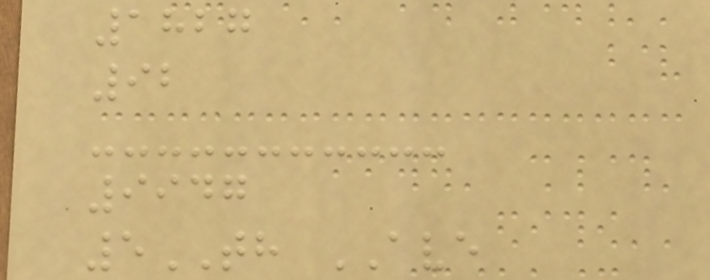1827
92
9947
5TH AVE
